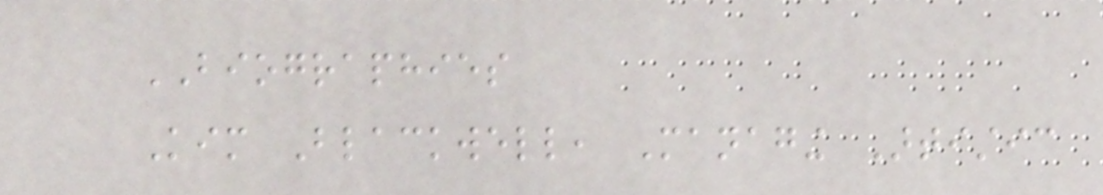BIOGRAPHIES
Kim Blackwell, Managing Artistic
